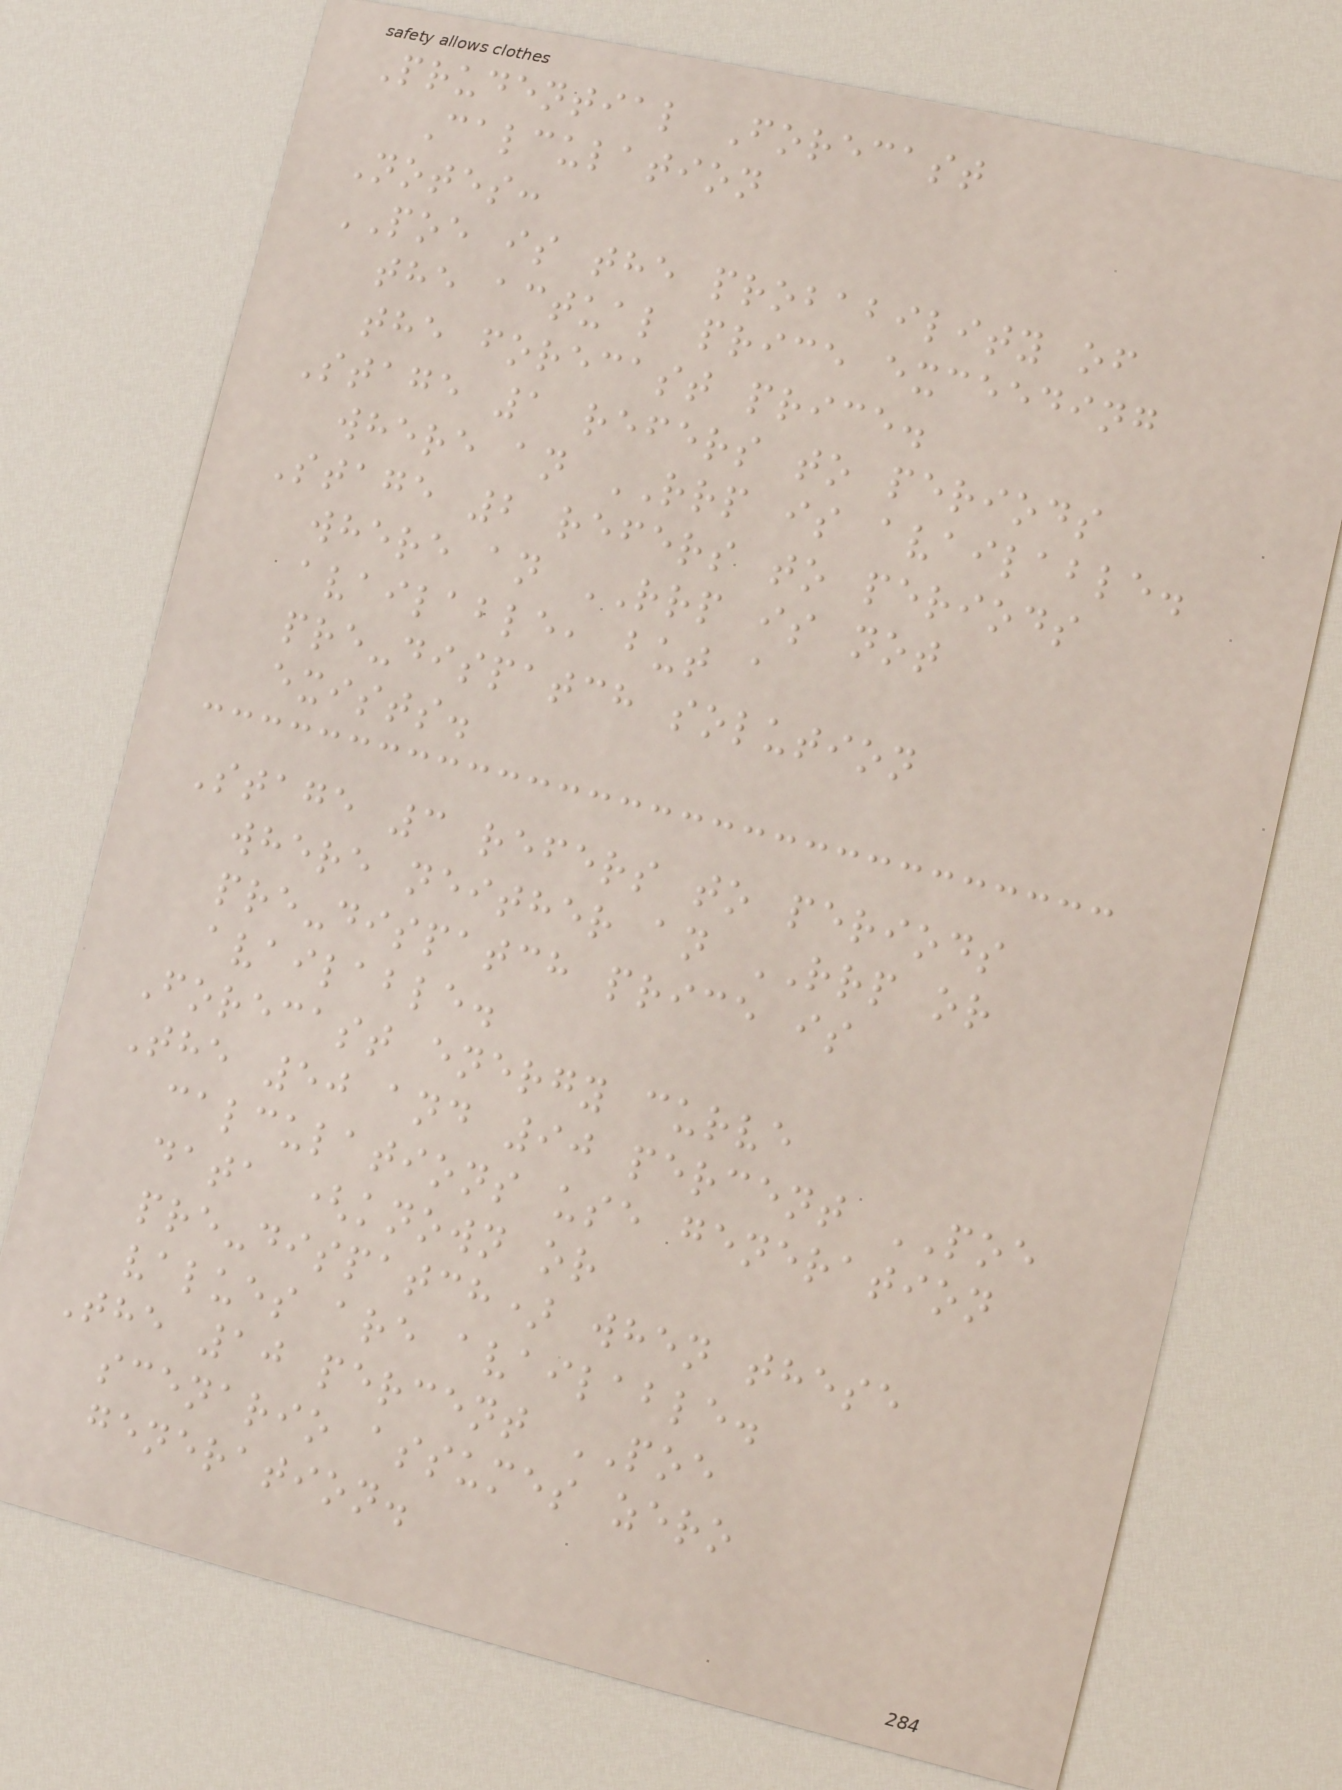Prudential Forecast
Calculation
Notes:
POE is the probability of
the actual price exceeding
the forecast price.
Stage 1 refers to periods
where an RRP is available.
Stage 2 refers to periods
where an RRP is not
available, but a
pre-dispatch solution
exists.
Stage 3 refers to periods
where neither an RRP or
pre-dispatch price is
available.
Forecast energy curve
The 50 and 90 percent POE
calculations use generation
data (known or
pre-dispatch) when these
values are available.
The 10 percent POE
scenario assumes zero
generation.
